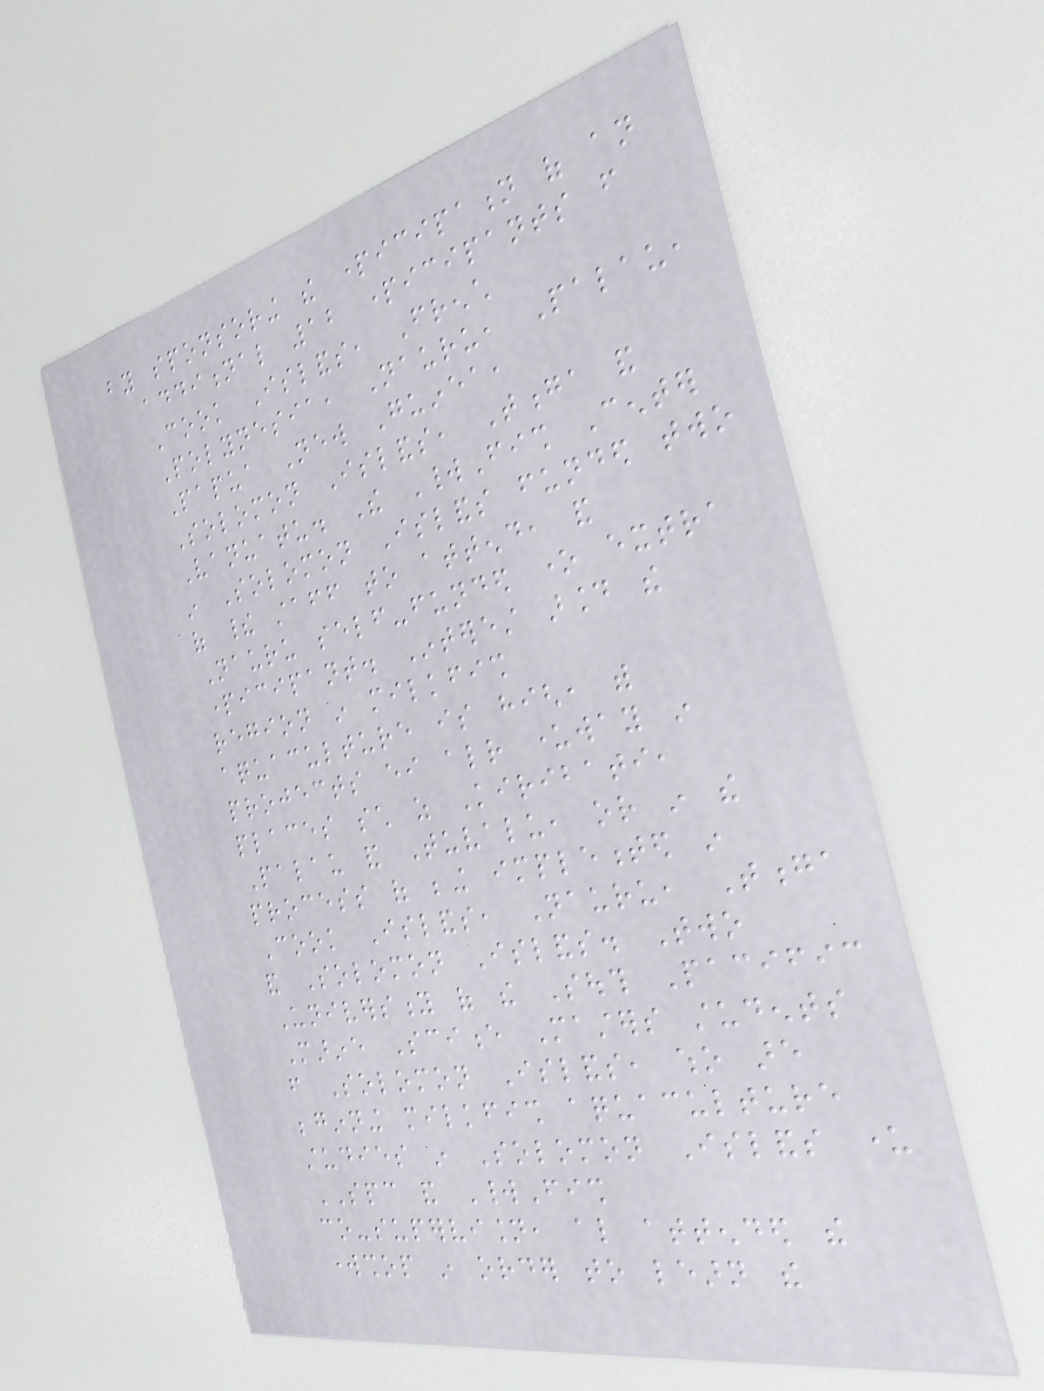by sponsoring the participation of an
additional 12 participants from
Cook Islands, French
Polynesia, Nauru, Palau,
Papua New Guinea,
Solomon Islands, Tonga and
Vanuatu. The WorldFish Center
in Solomon Islands funded two
of their staff to attend, and
Nauru self-funded one extra
participant. Interest around the
region in milkfish
aquaculture is high, with
projects either already underway in
places such as Kiribati,
Palau and Tuvalu, or in the
process of being implemented in
Cook Islands, Nauru, Tonga
and Solomon Islands. Two
University of the South Pacific
Marine Science Masters students
from Solomon Islands, who are
beginning milkfish aquaculture
studies in Solomon Islands under
SPC and WorldFish
co-supervision, also attended the
workshop in order to learn the
